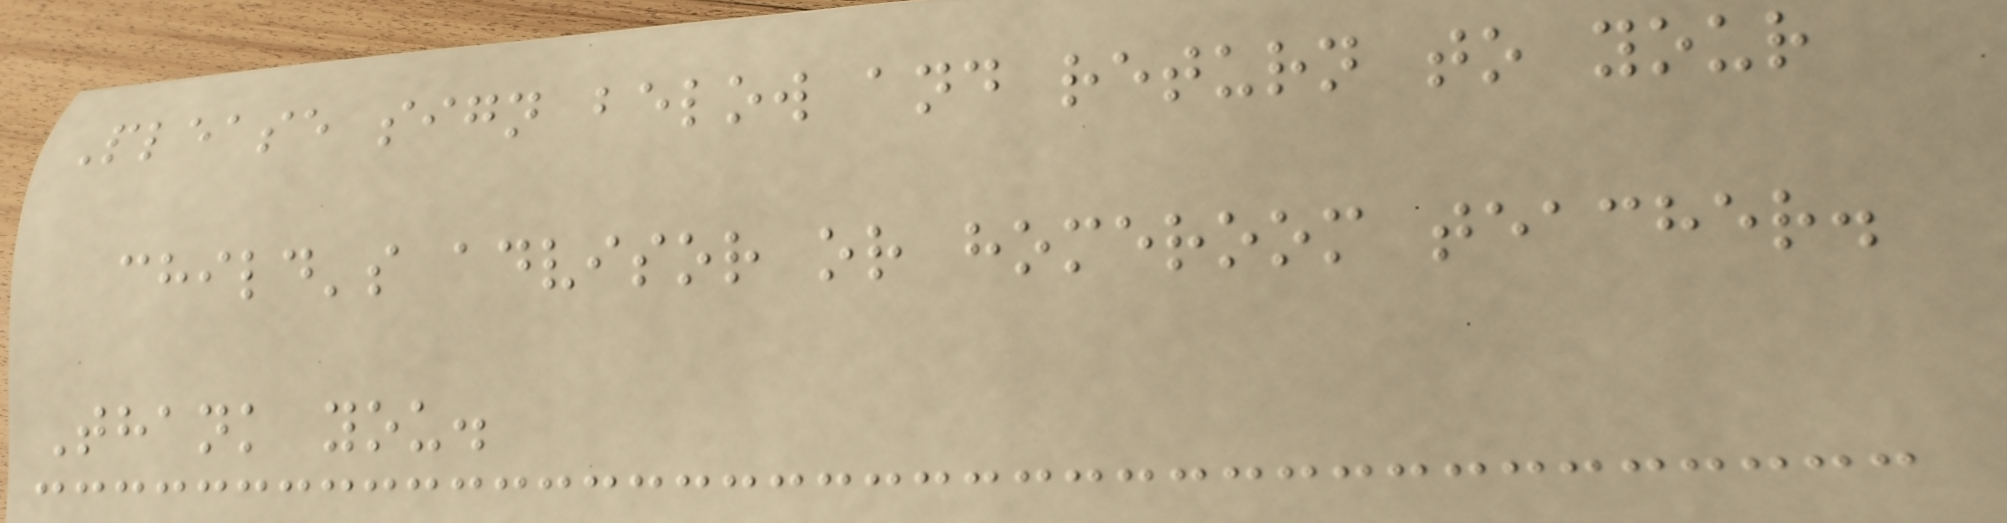Please sign below and return to your
child's advisor or homeroom teacher.
Thank you.
